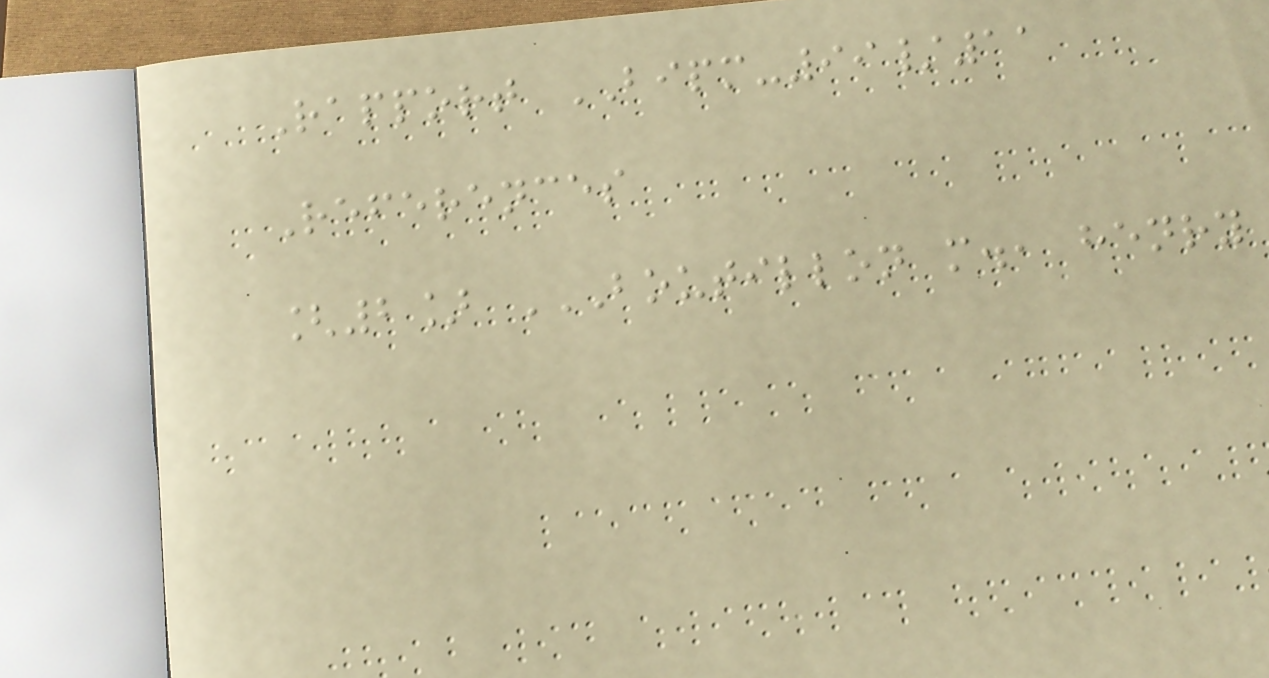Rapport BIPM-99/11
References
[2] BOUTILLON M., HENRY
